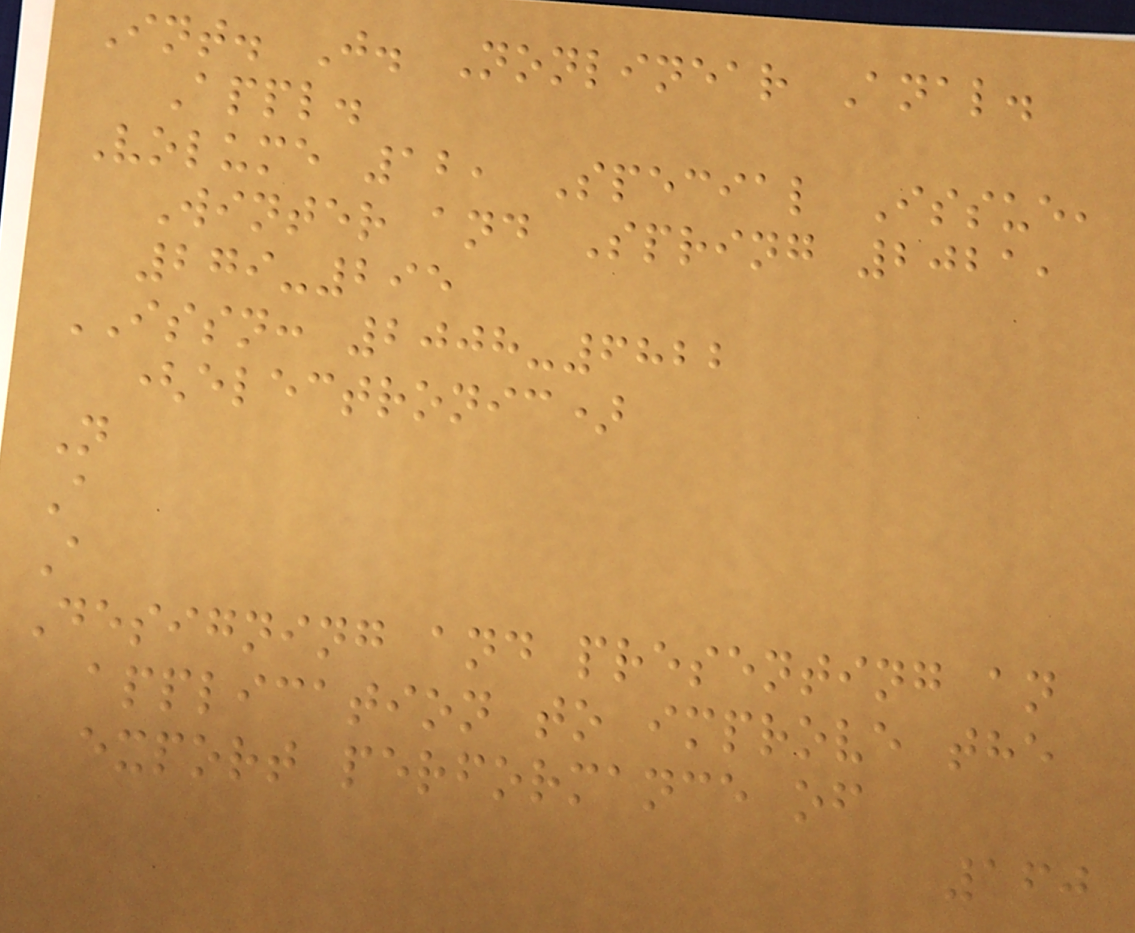Int. J. Nonlinear Anal.
Appl.
Volume 12, Special Issue,
Winter and Spring 2021,
279-295
ISSN: 2008-6822
(electronic)
N
A
A
Designing and presenting an
application to improve the
export performance of
160
